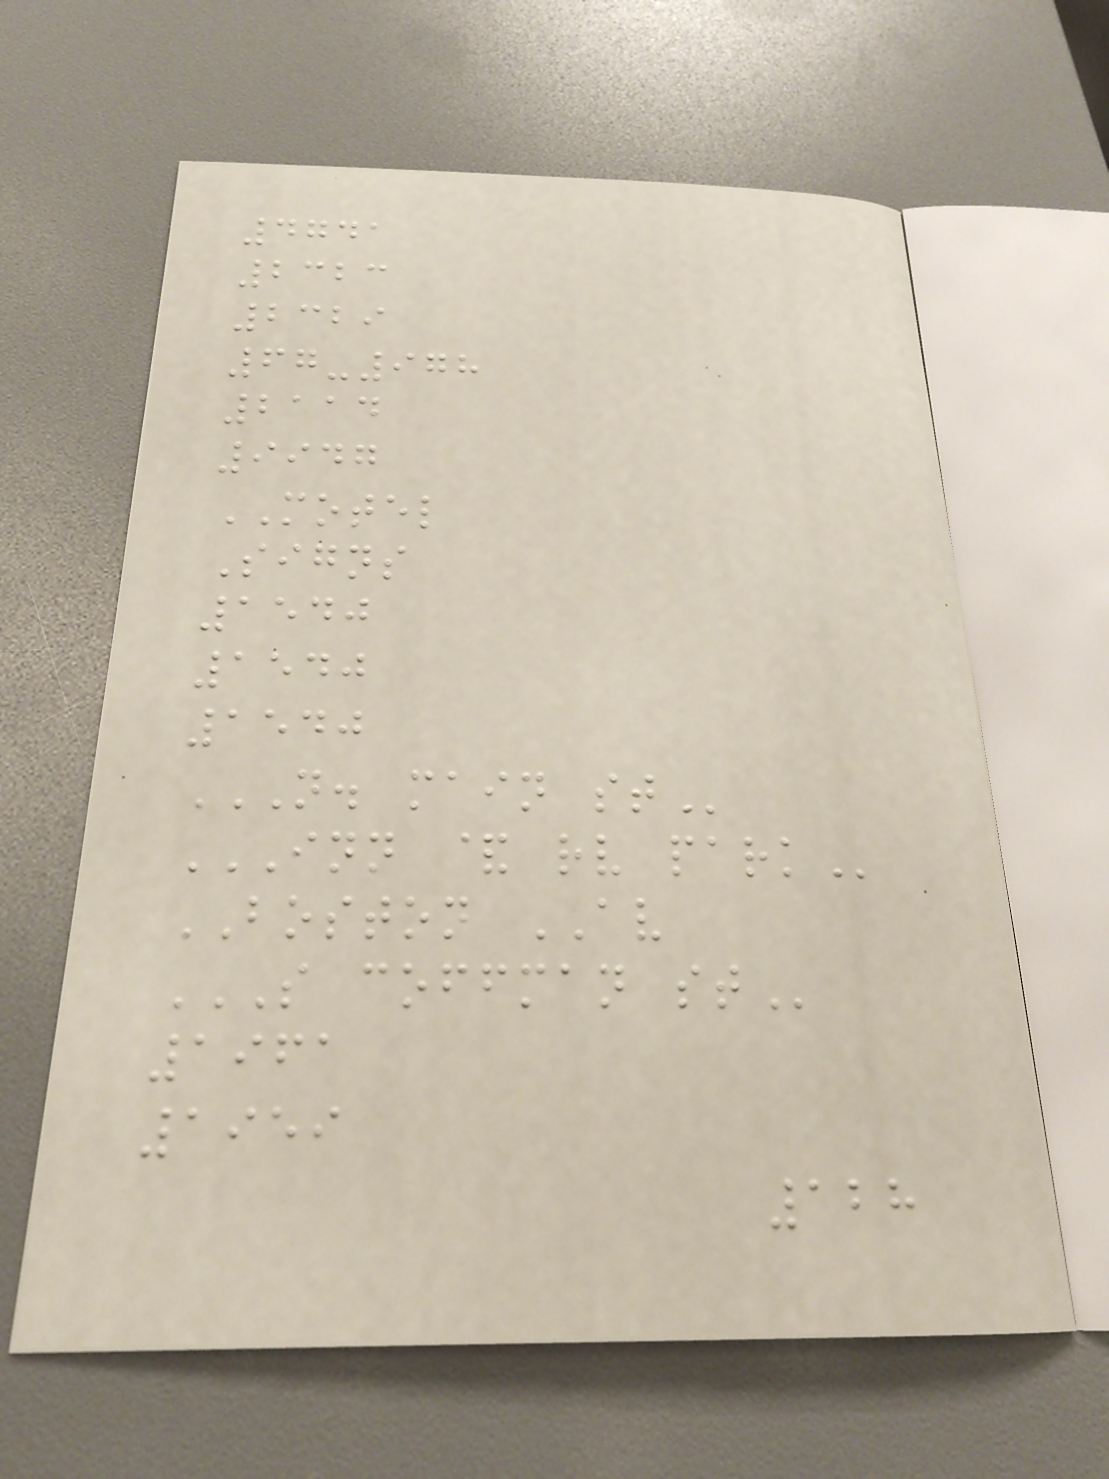4741
2323
2329
67-978
2114
9947
MOTEL
Signs
1540
1540
1540
N. MAIN ST
INN & RV PARK
BOSTON AV
S COFFMAN ST
1961
1959
128
